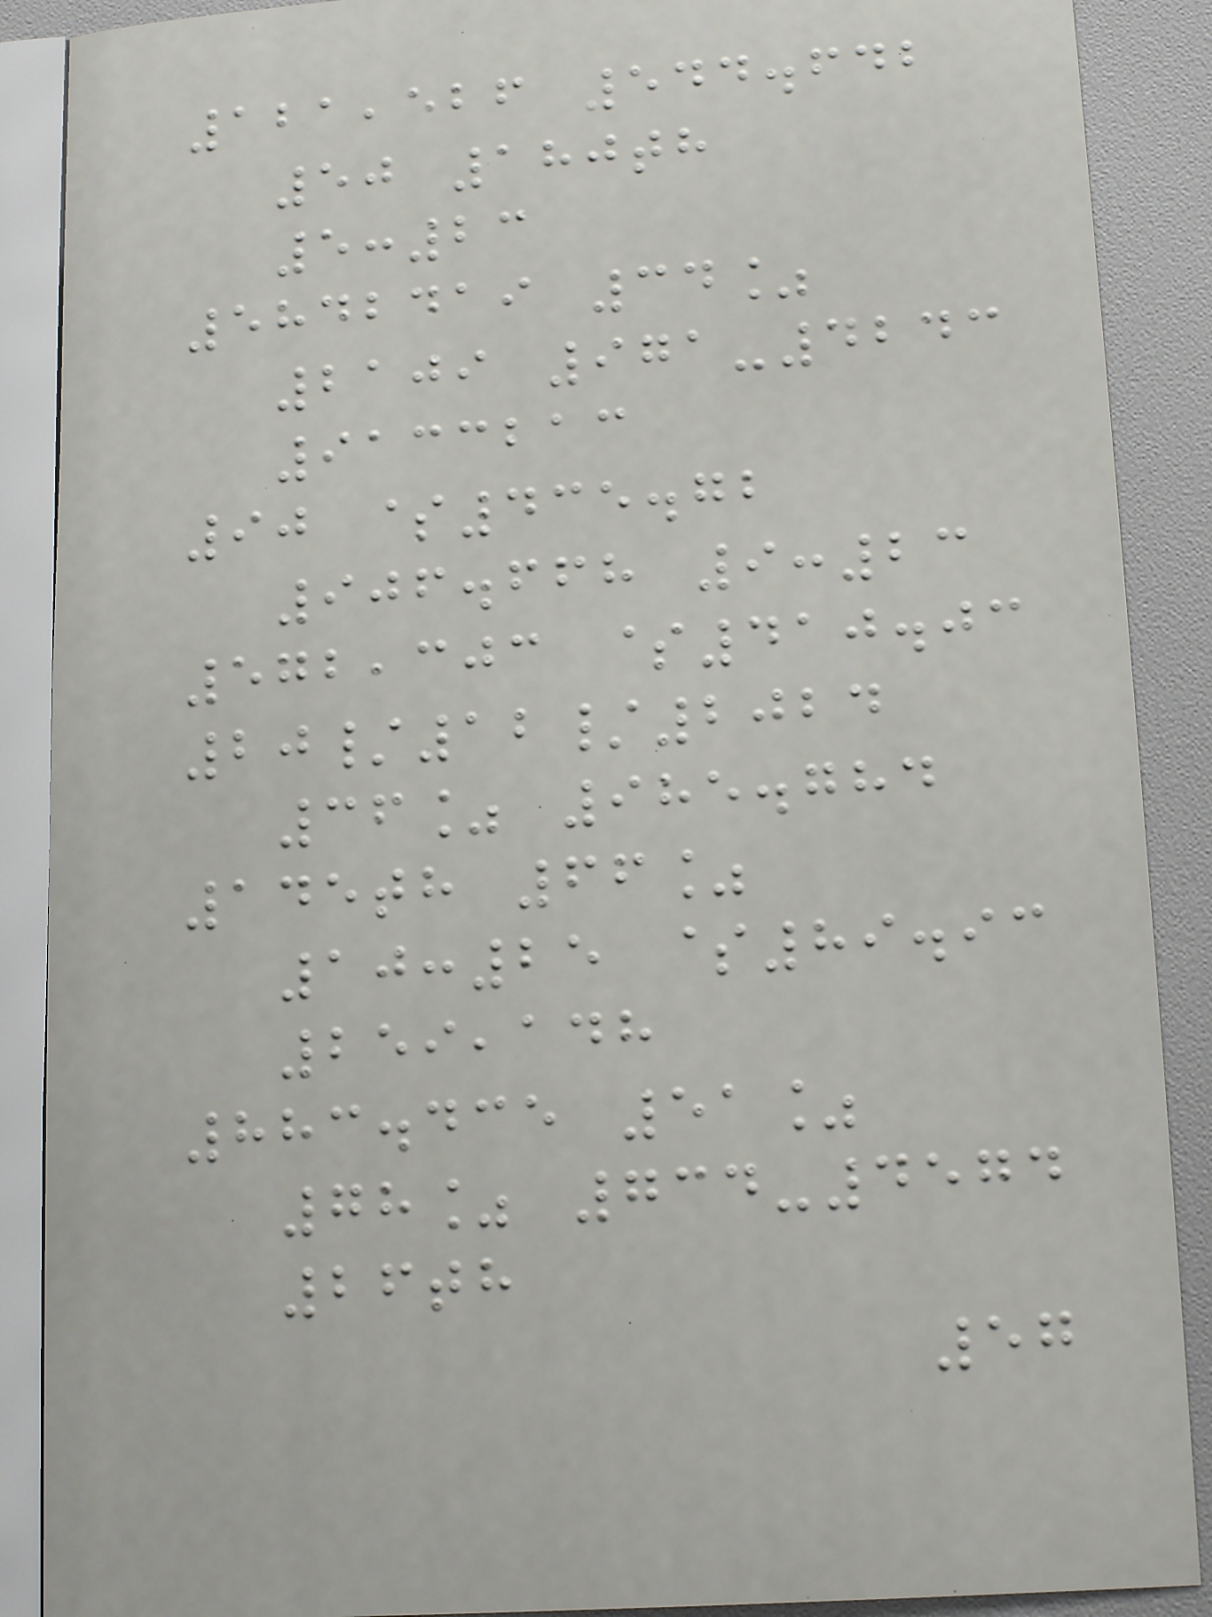121,526 544.642
50 180th
5:23
5842419 34%
2109 971-4243
9133213
90 $435.72
906.668 9:23
572,303 $410.03
20/12/2024
36% 985.784
145th 66%
10:25 $89.93
259,148
883.435 51%
78% 734-4574
26th
57
